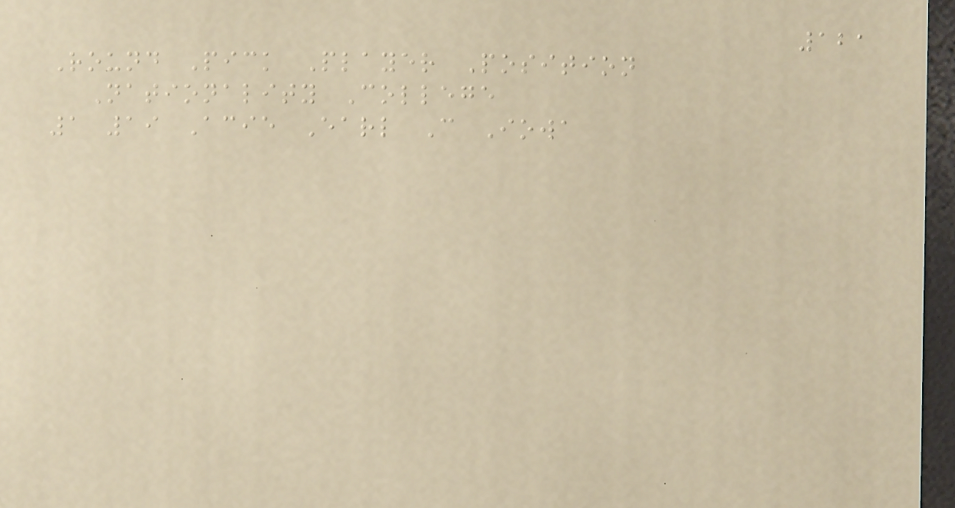121
Round Pick Player Position
Nationality College
1 19 Acie Earl C Iowa
